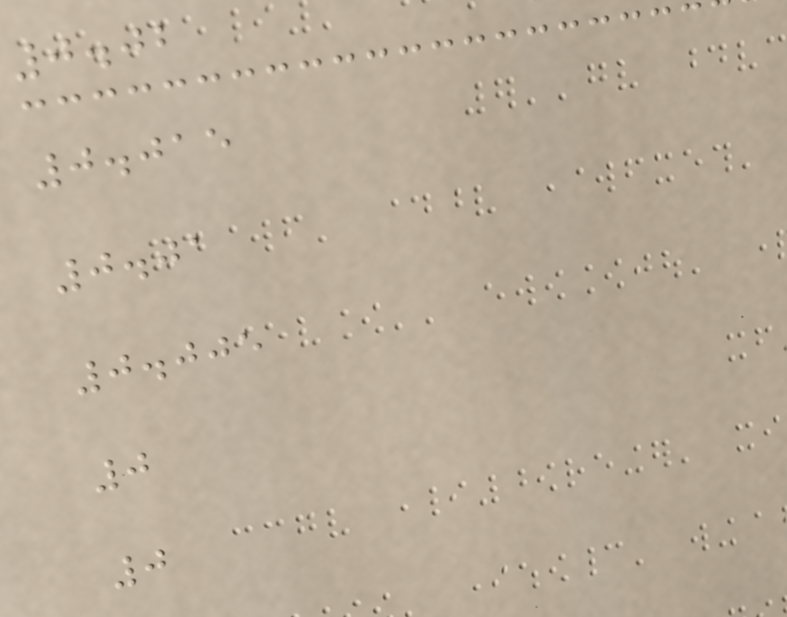0.02
0.015
0.01
0.005
0
0
